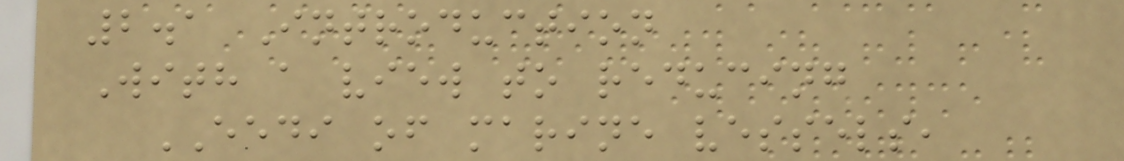2.1 Introduction
With a view to reducing
EEDI of marine vessels,
